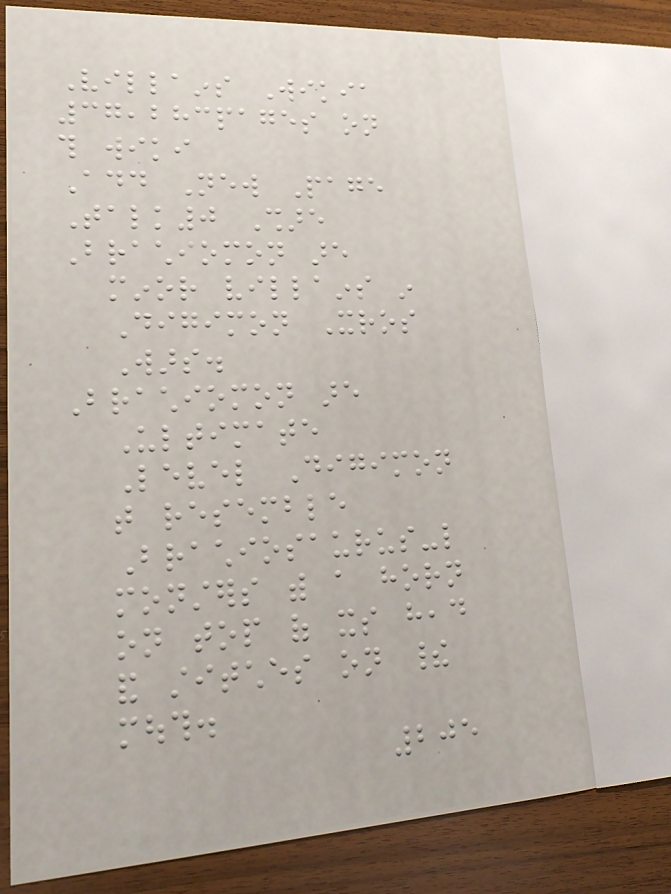Villains Wikia
37,283pages on
this wiki
Add New Page
Talk0 Share
Brachiomon are
minor villains in
Digimon Xros
Wars.
Brachiomon are
Ultimate
Level Digimon
that resemble
Brachiosaurus-like
monsters with a horn
on top of its head
and stitches on their
mouth.
205
